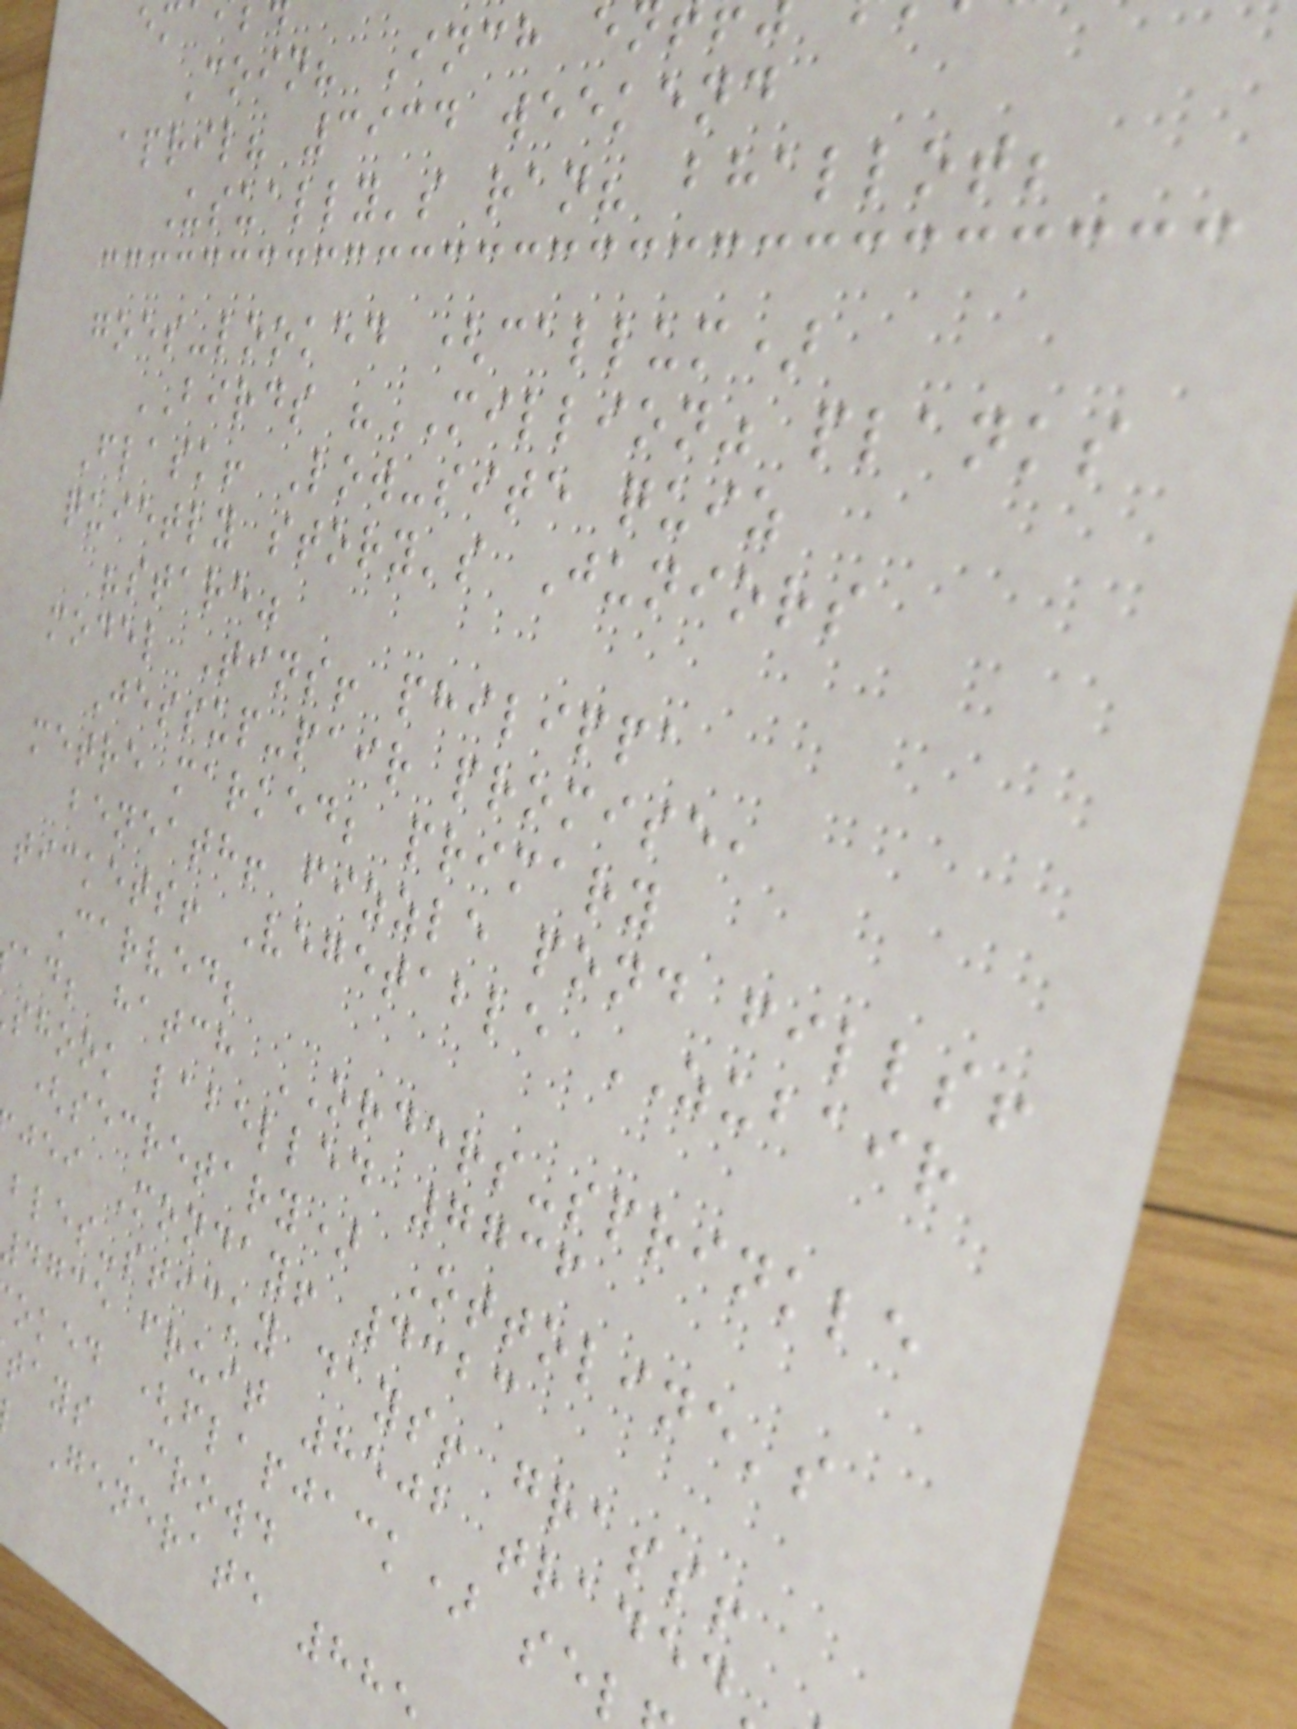Coin? Inch e
april? 3934 weekend
Usually's ran? bhallot;
goes-looked (callum)
BIRDS "MILLION" planks
Flask! Low-site quiz
quietly story's Juniors
"stare"
model Tins! philippa
Jessup-pair promise,
metre marked; primary
beneath! fizzle pond fills!
tickets! Vegetable ZUBAIR
Carved;
ad; hatch ORDERS-sprinkle
shook labelled 7736
(secretary) Ottoline's
jei Monday! 4323
bles-sticky days! grass!
4735 fruit 8502 traded
oked (flapjack) se
tays Crowd
Generate 88
